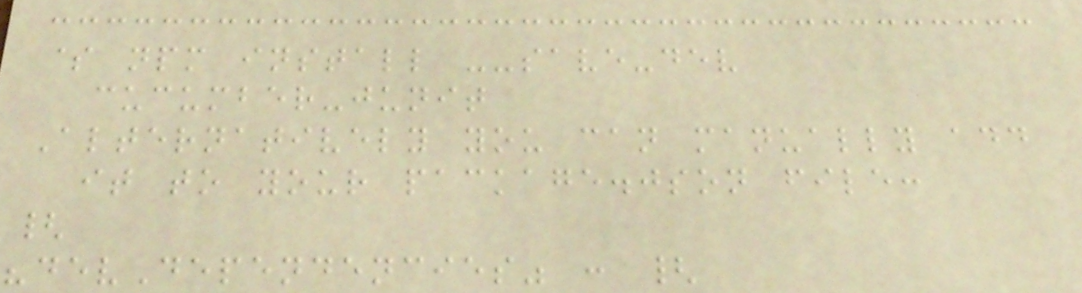$ npm install --save-dev
cucumber-junit
Alternatively you can manually add
it to your package.json file:
{
"devDependencies" : {
